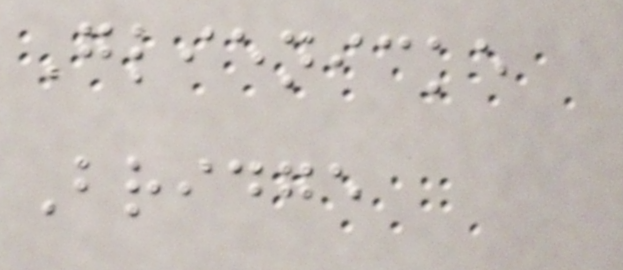Glienicke
Bridge
